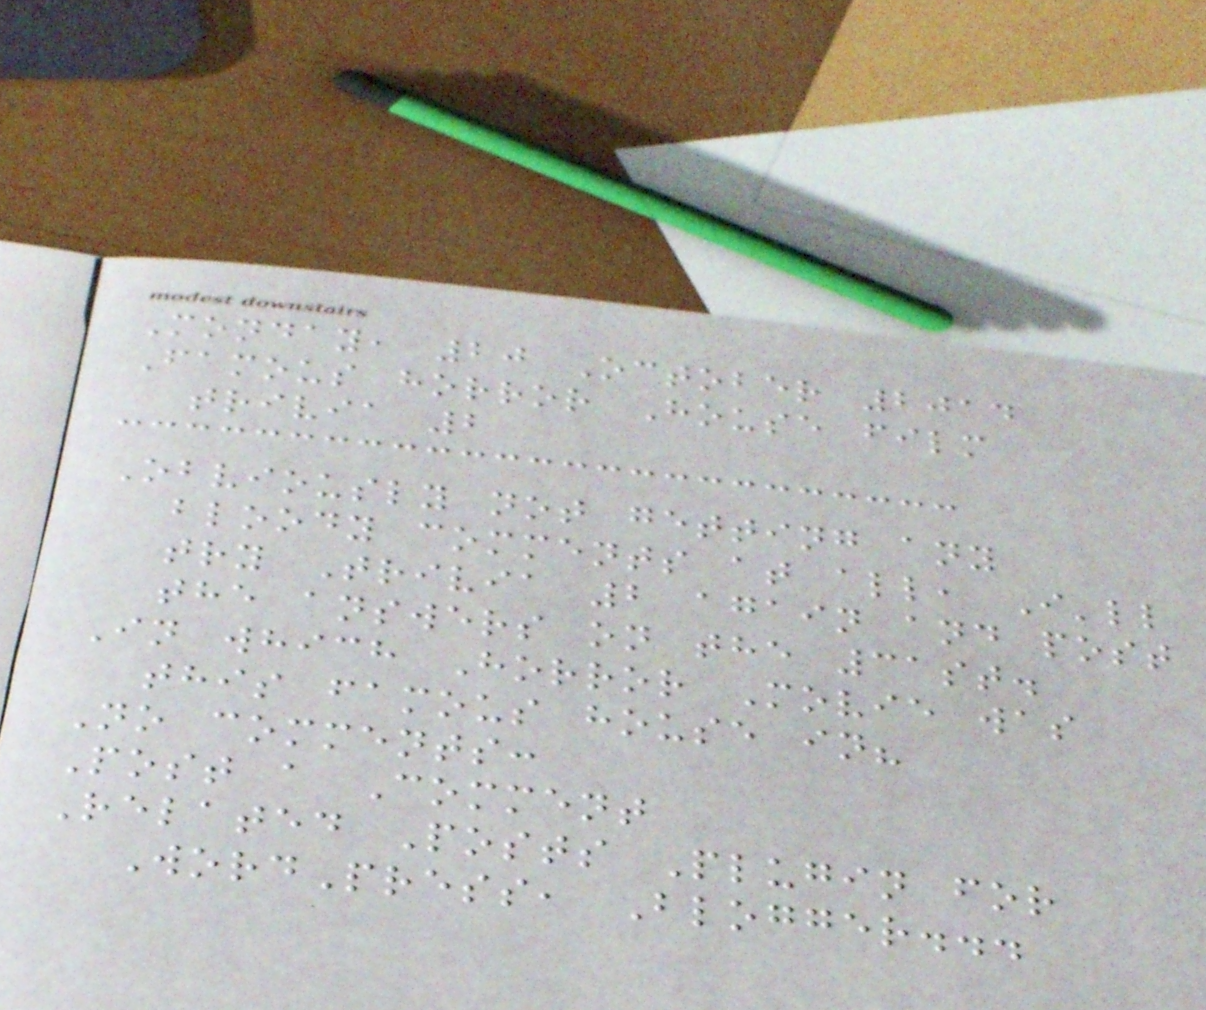Monday, 20 October 2014
Famous horror House film
trivia 2
Obviously not getting any
bloody comments at all, I'll
try Trivia 2 again and post
the answers on the 31st.
In which Horror Movie was
this famous house in?
No comments:
Post a Comment
Related Posts Plugin for
WordPress, Blogger...
